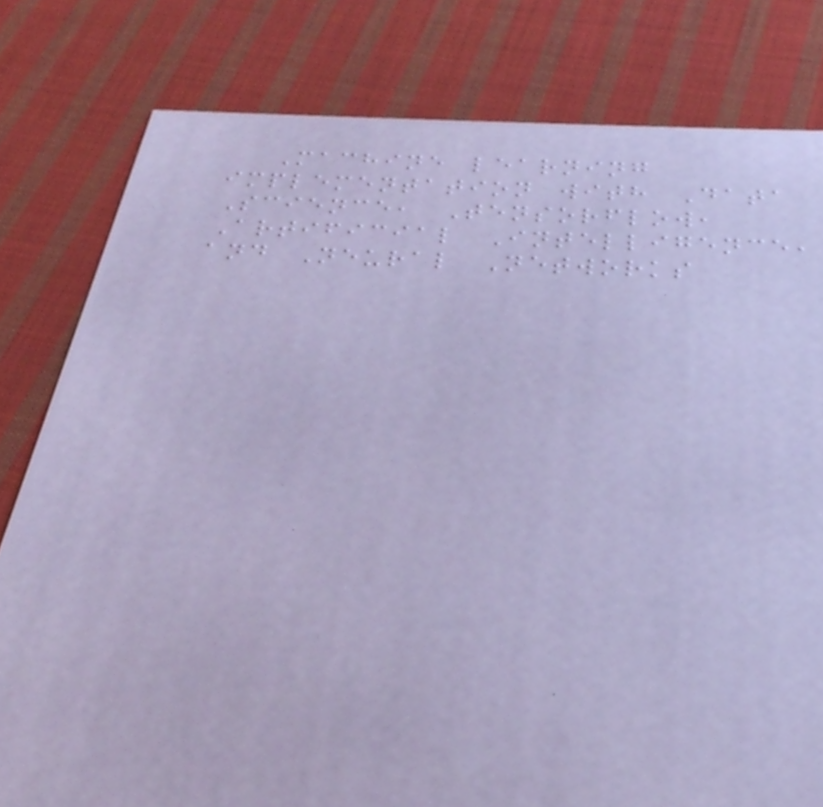Machine learning
implementation with Data
Science, Tensorflow,
Artificial Intelligence,
and Neural Networks
